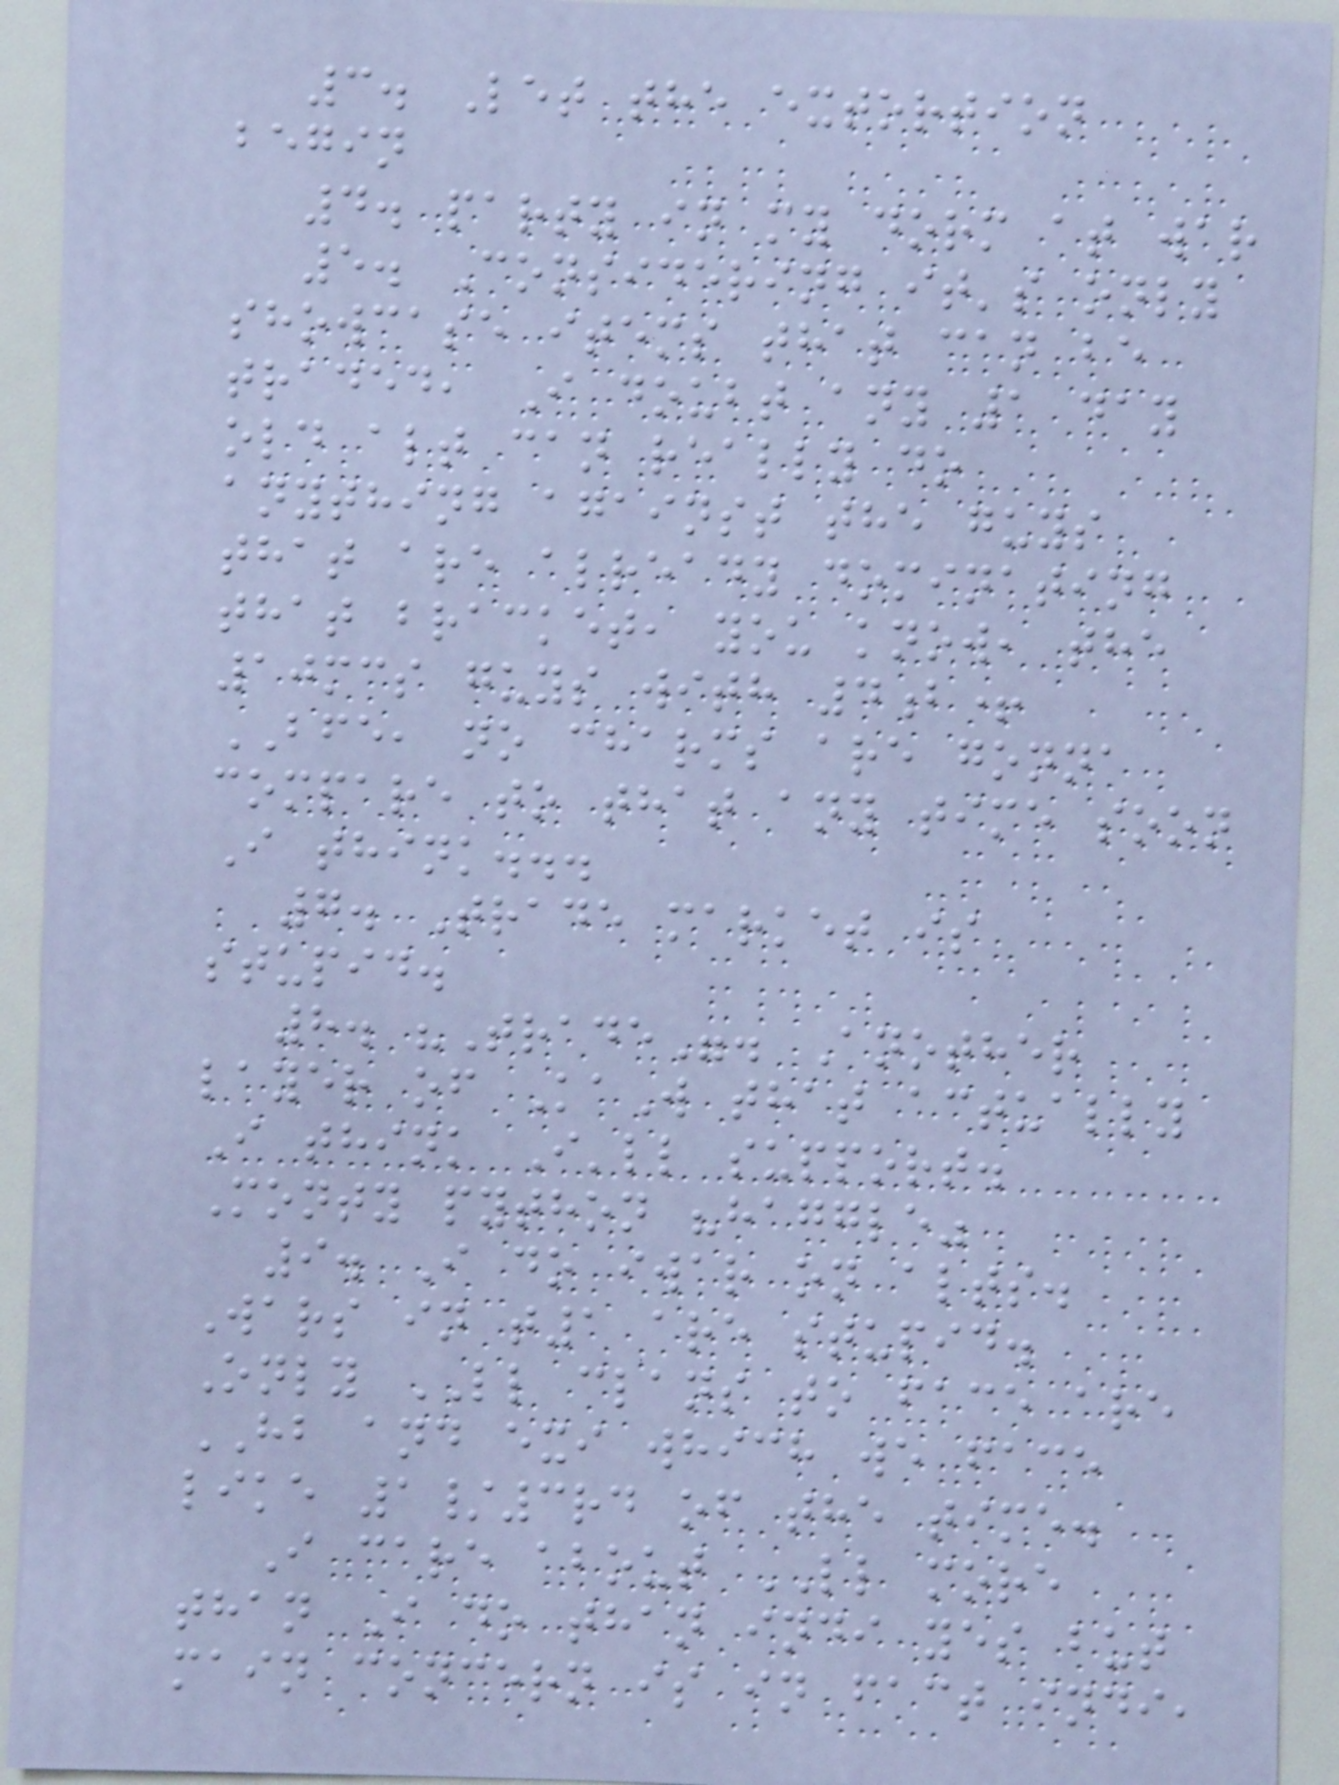3. Let the extortion
begin
4. party in my dorm at war
5. Considering it's only
showcase items that can be
traded, I doubt any 1 day
old alt can really do
anything against the guys
that are already dominating
that bracket, you know, the
10mcs guys with 4b+
BFE, no charms are gonna
compare to that any time soon
I think...
7. Trade market is
stupid.
8. "Trade". Another
layer of KaW that actually
I think I'll support.
Monty python "haggle"
9. I do iwar on alts.
Wars in t1 are stupid.
Only LL clans to face are
HB and exi which we face
like 1/3rd of the time.
I care about LL more
than I do than indi yes but
main concern is in fact indi,
